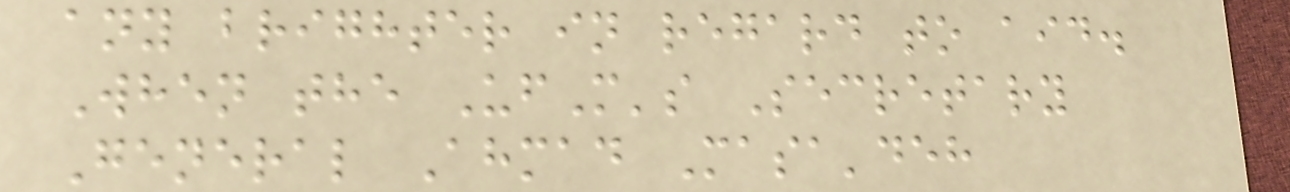any brighter in regard to aid.
When the UfM's Secretary
General Ahmad Masa'deh
